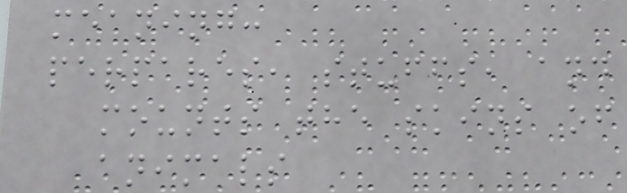meaning:
perpares, stuffs, and
mounts the skins of
animals
